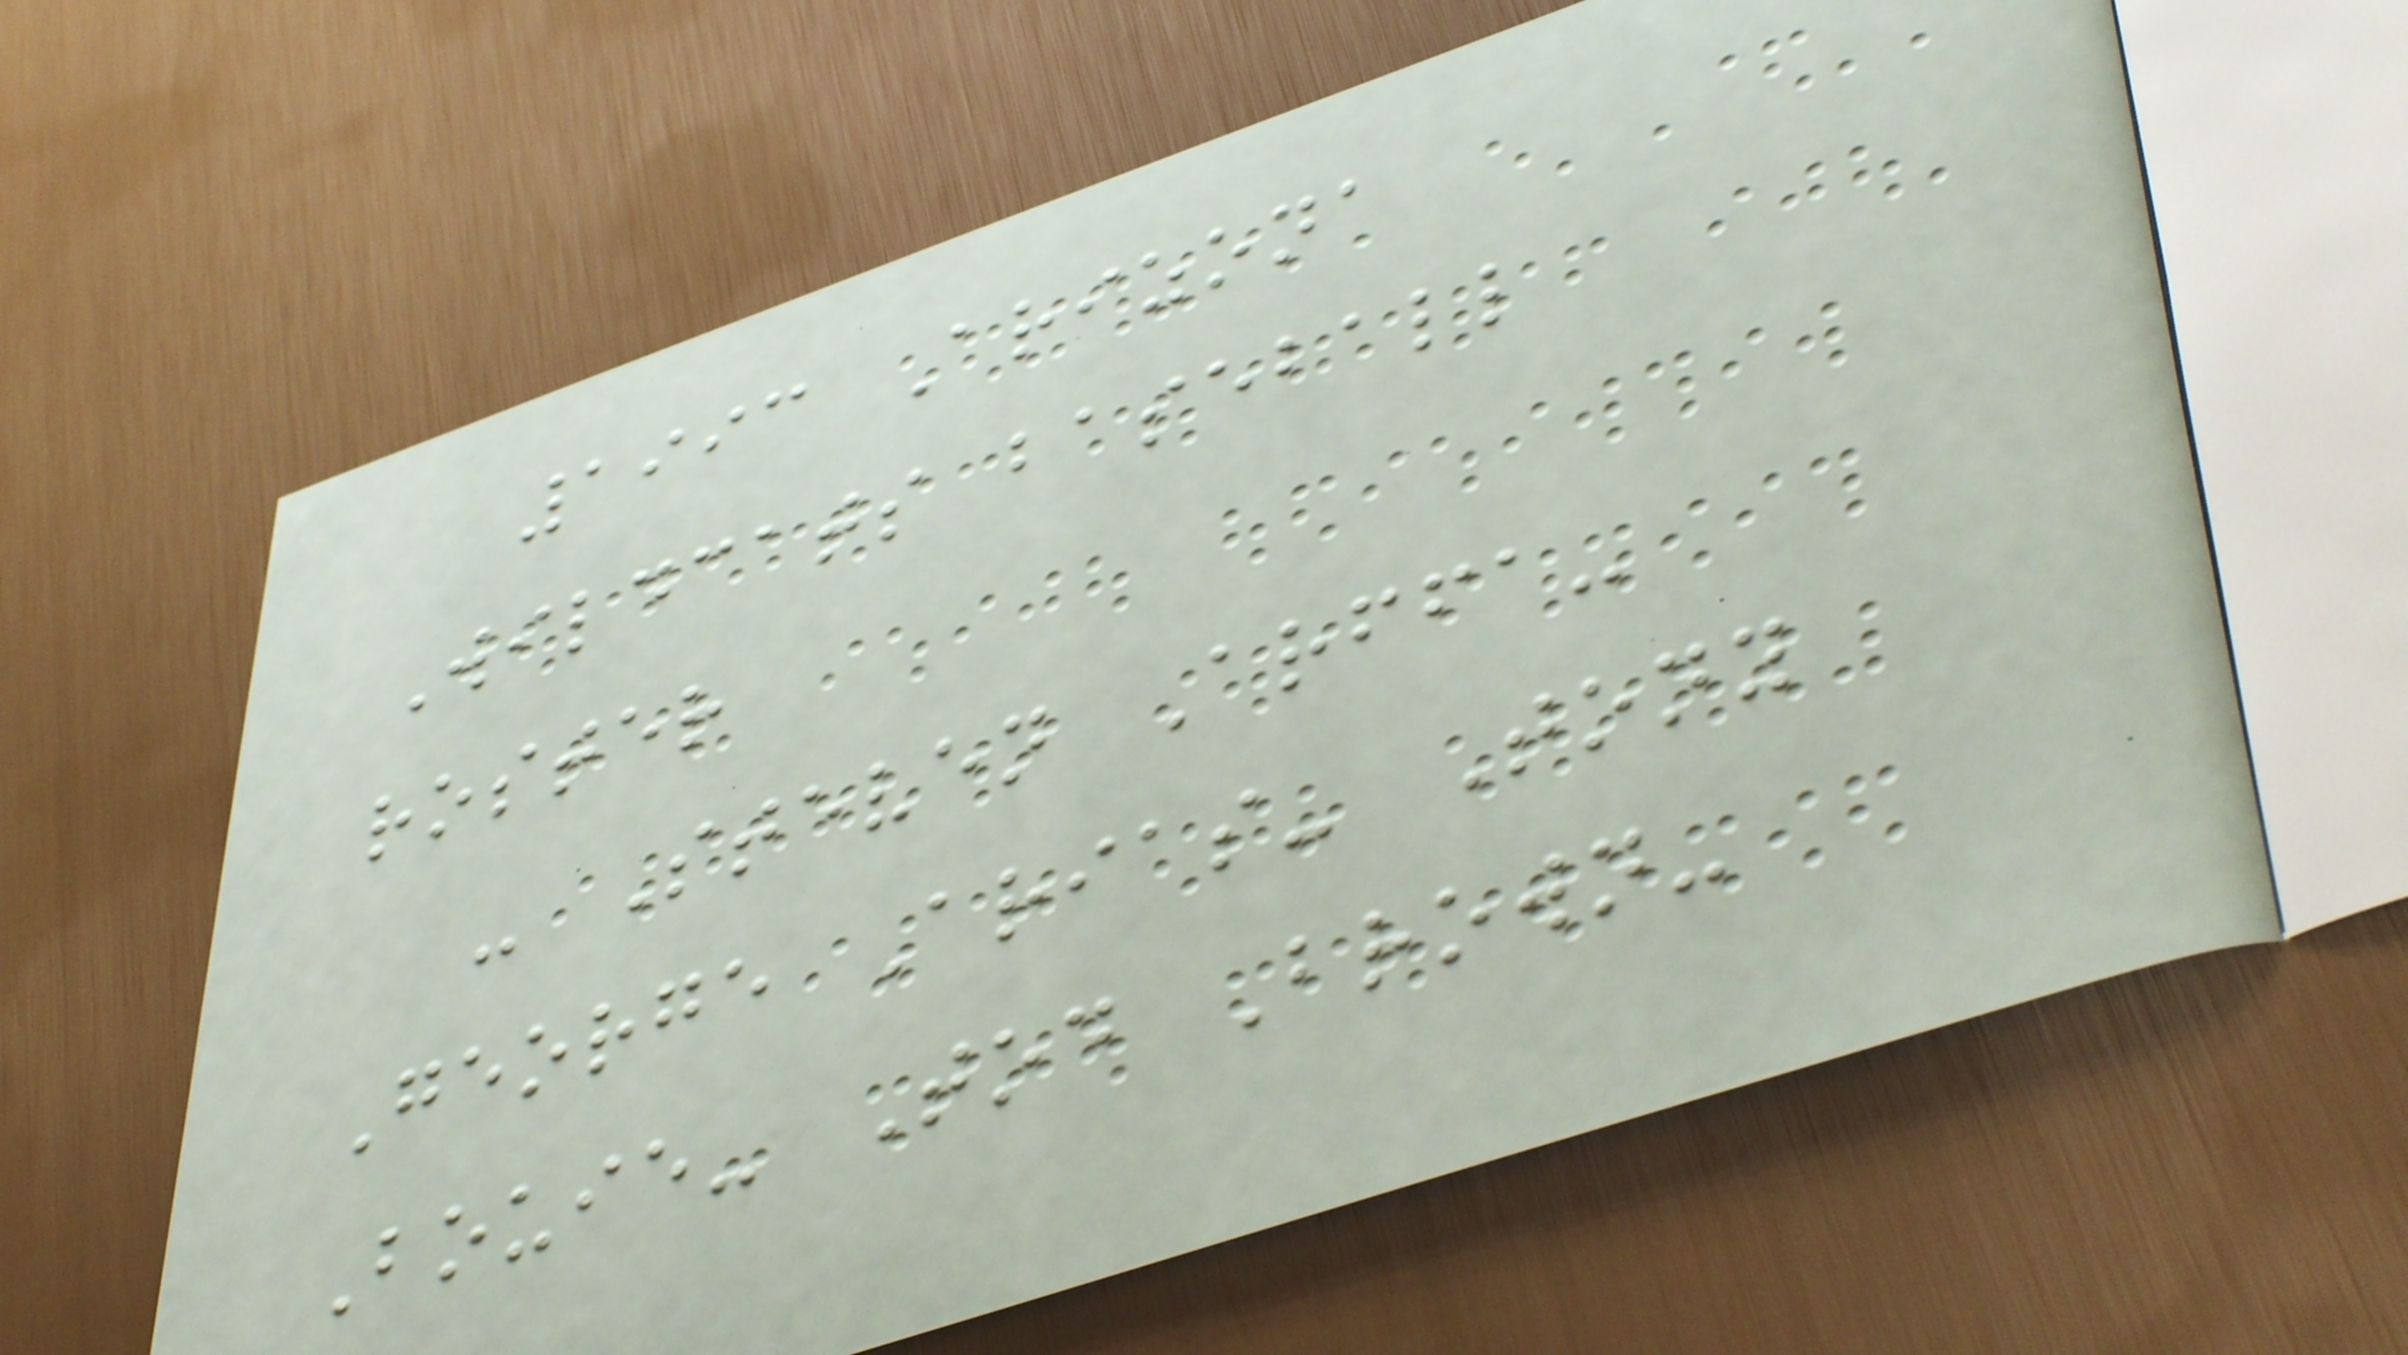1993 Arizona
Wildcats baseball
roster
- Steven Arffa-
George Arias- Tony
Bouie- Tod Brown-
